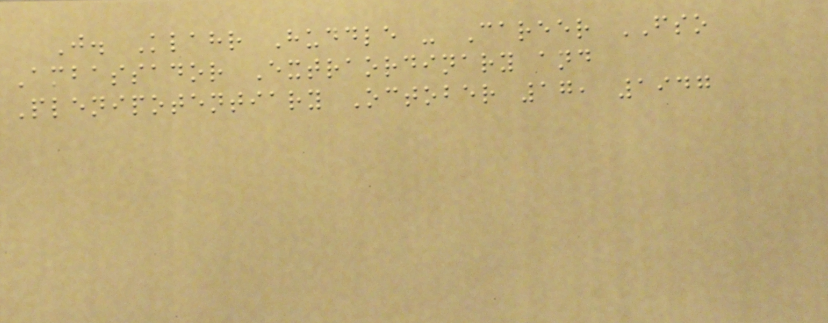J. Klahr Huddle - Career FSO
Ambassador Extraordinary and
Plenipotentiary October 17, 1947
